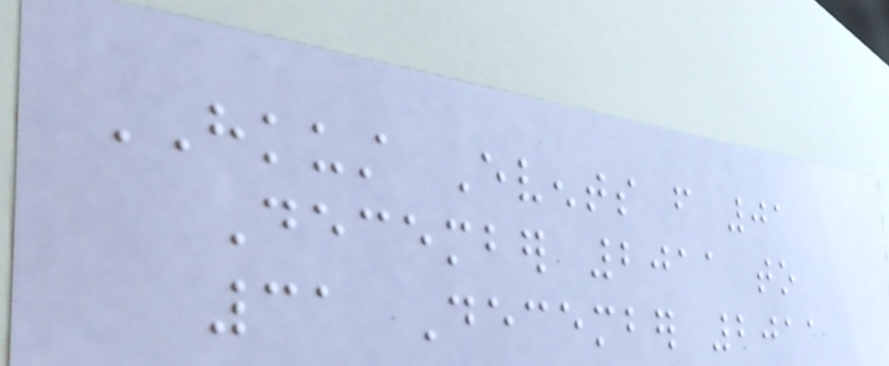HKUST Events from 01
December 2011 to
31 December 2011
